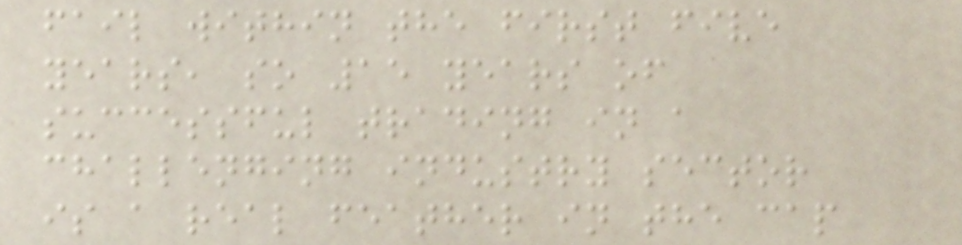fail within the first five
years, so 15 years of
successful trading in a
challenging industry sector
is a real feather in the cap
